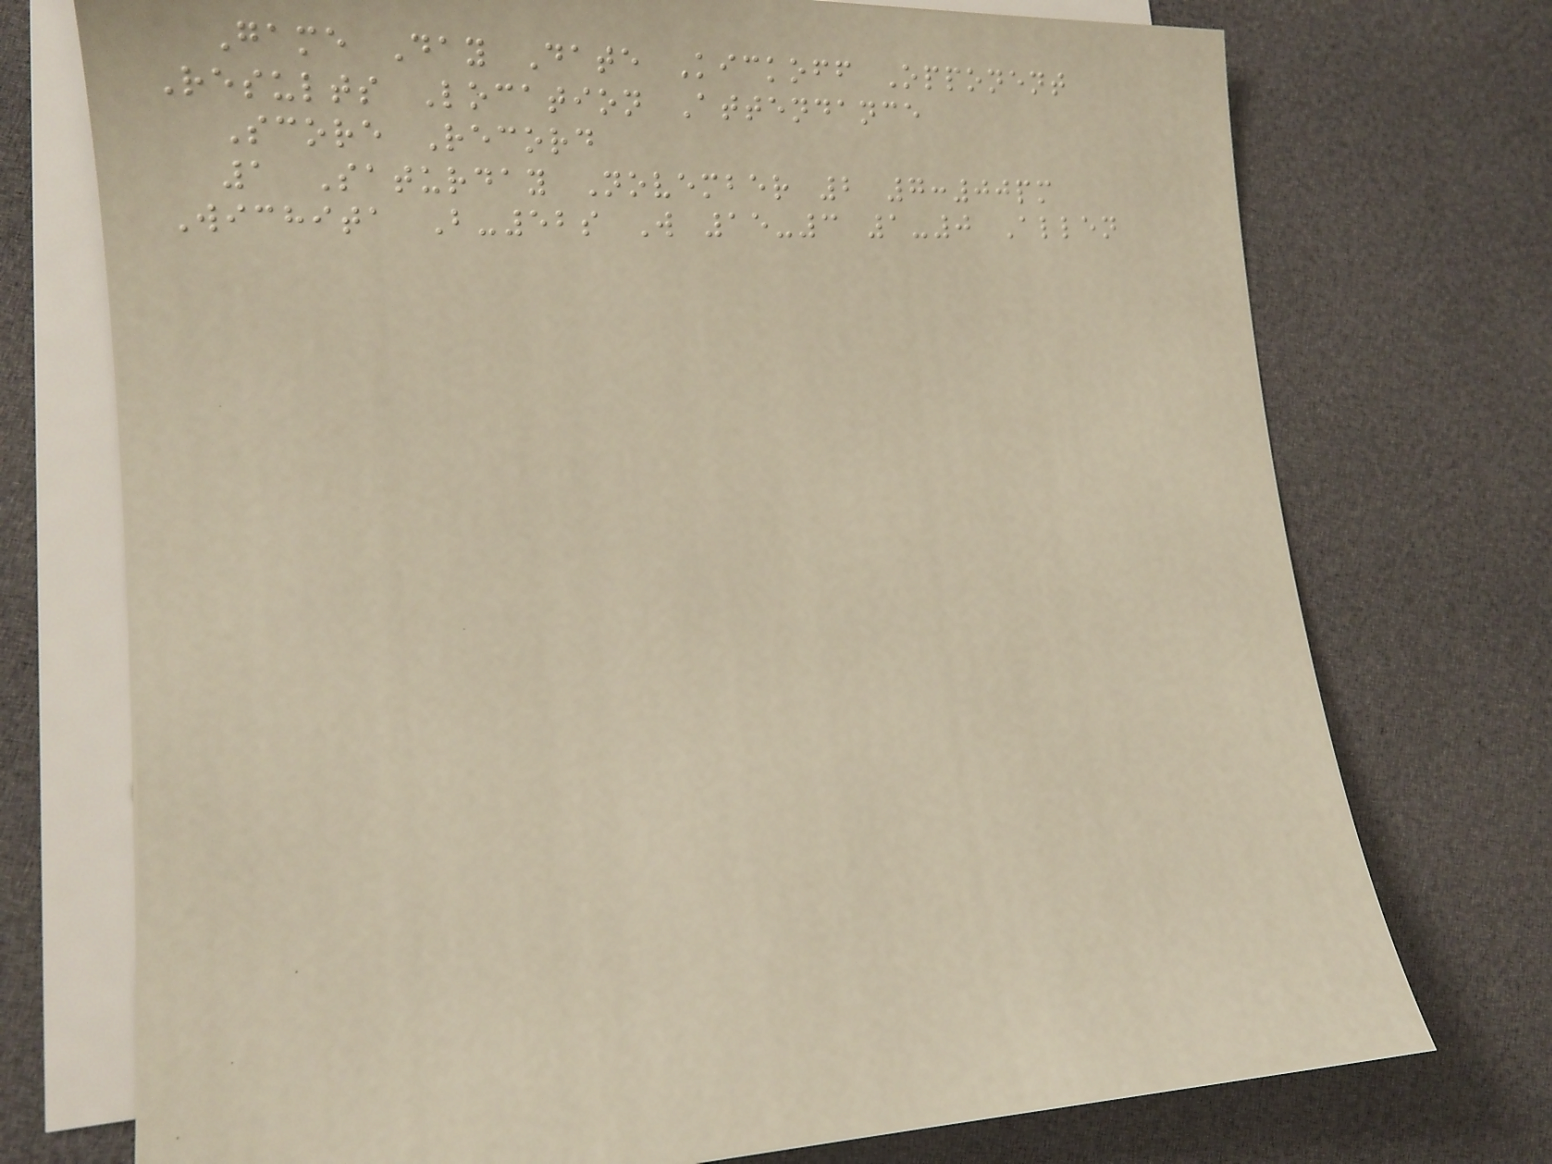Game Day Date Kickoff Opponent
Results Location Attendance
Score Record
1 Saturday November 2 7:00pm
Wichita B-52s W 15-3 1-0 Allen
